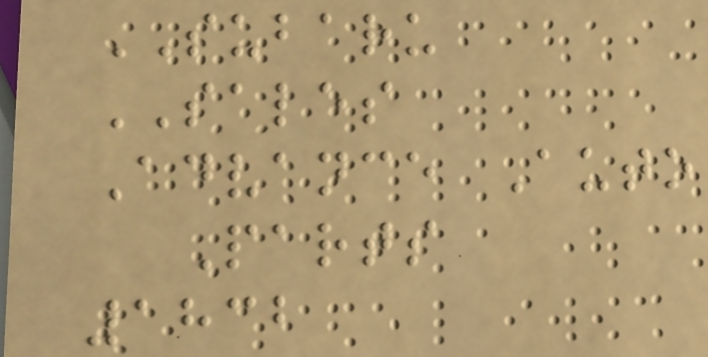SUBARU
SALES
Advance Auto
Parts
1832
